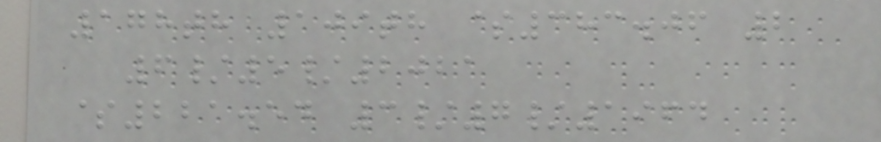178th 109th $383.06 2
6/5/2021
$221.54 3/7/1964
